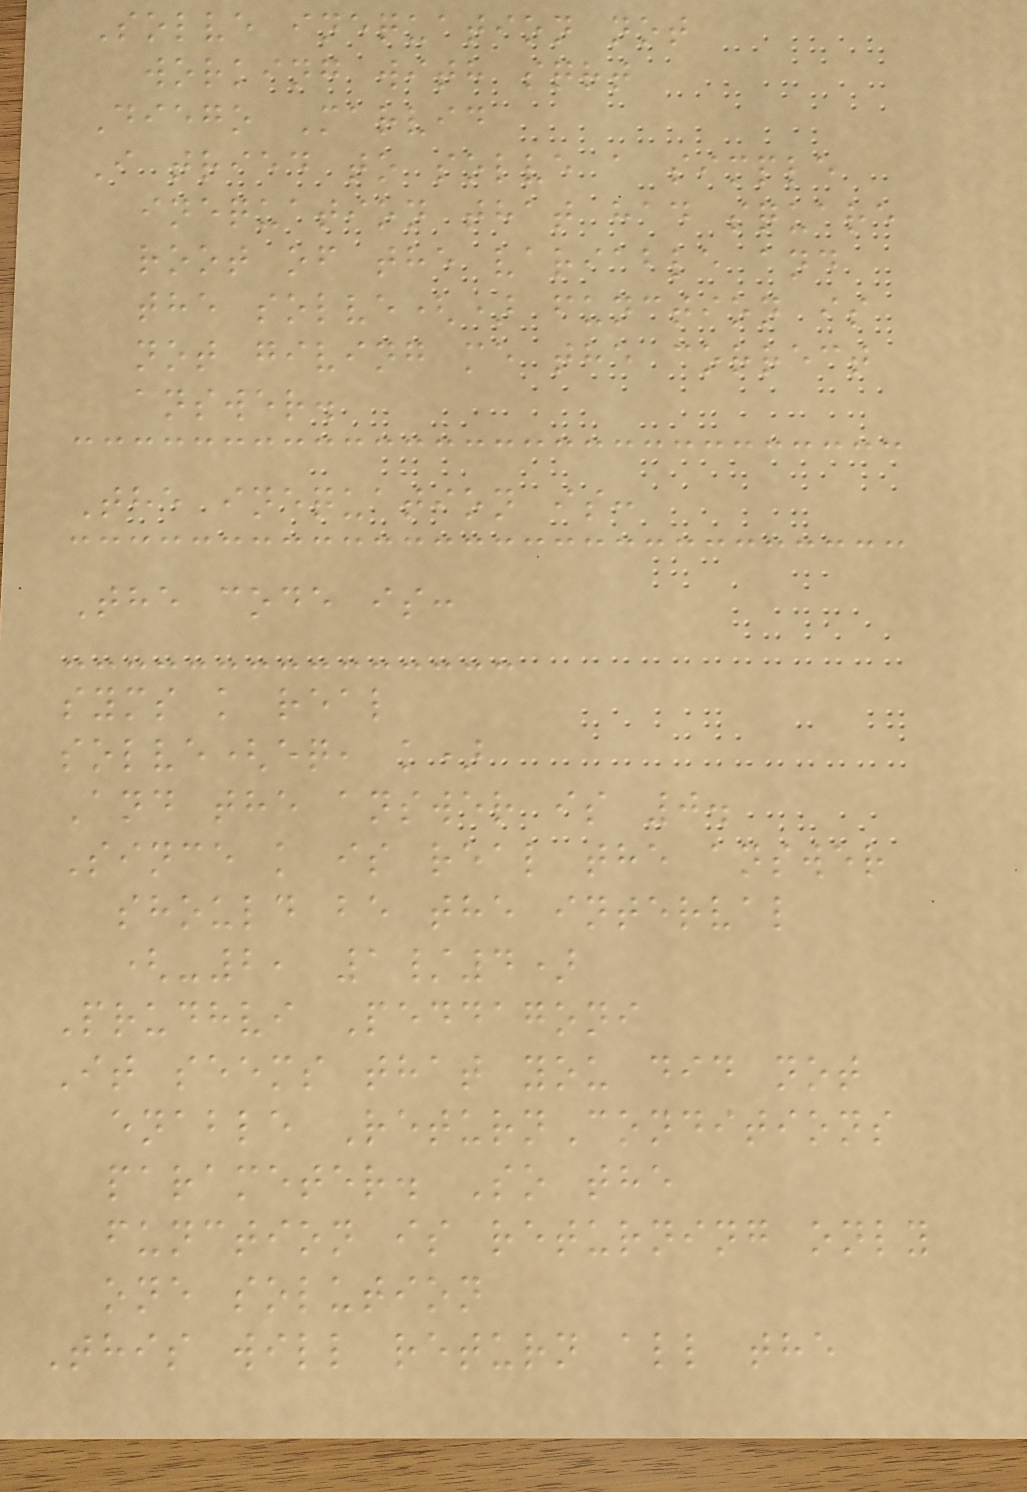Solve inequation not
working with sqrt
Diego Marvid
I tried to solve a simple
inequation that had square
root of the variable and
the solve() function is
not giving me the correct
answer.
The inequation is:
The code is:
syms k real
solve(eq, k)
And the answer is 0.
Since k is real the answer
should be the interval
(-2, 1/4)
Prudhvi Peddagoni
It seems that you did not
enable ReturnConditions
parameter. So the
function is returning only
one solution
This will return all the
